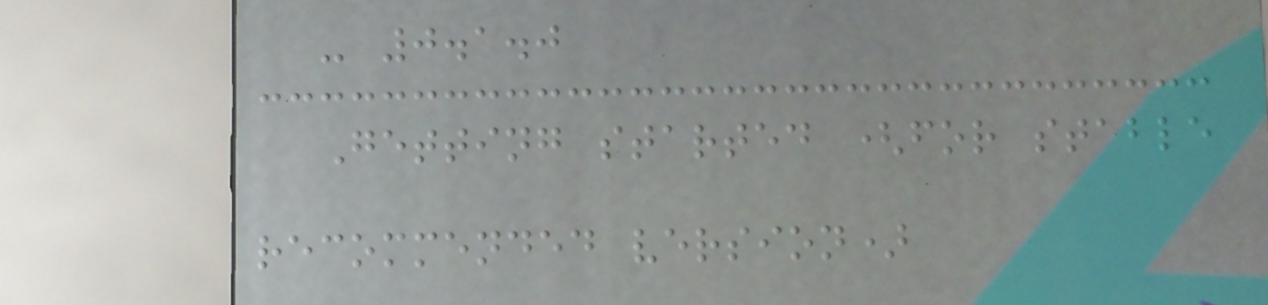- 0.1.0
Getting started (for stable
recommended version)
